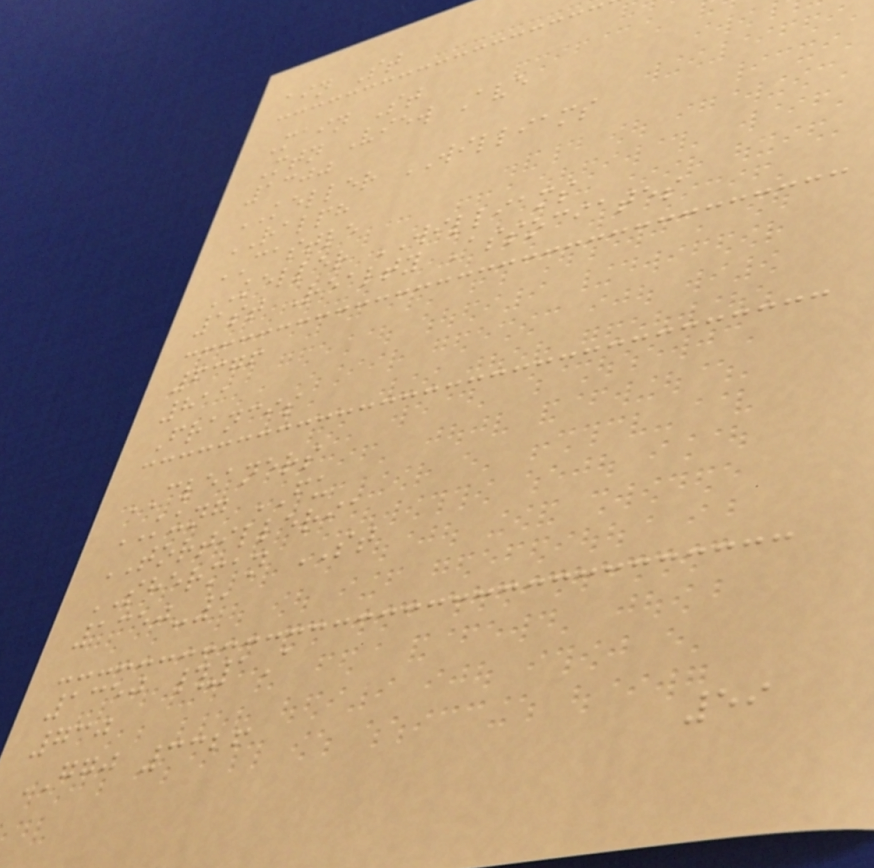ain St
Main St
Mtn View Ave
1300
KELLER WILLIAMS
RALPH
CASTLE
KELLER WILLIAMS
1st Realty Associates
6376
811
Francis
CLEANERS
KUNG FU
TORTILLERIA
SHERMAN ST
1350-1
1350 #1A
730
GGJ 3326
59
